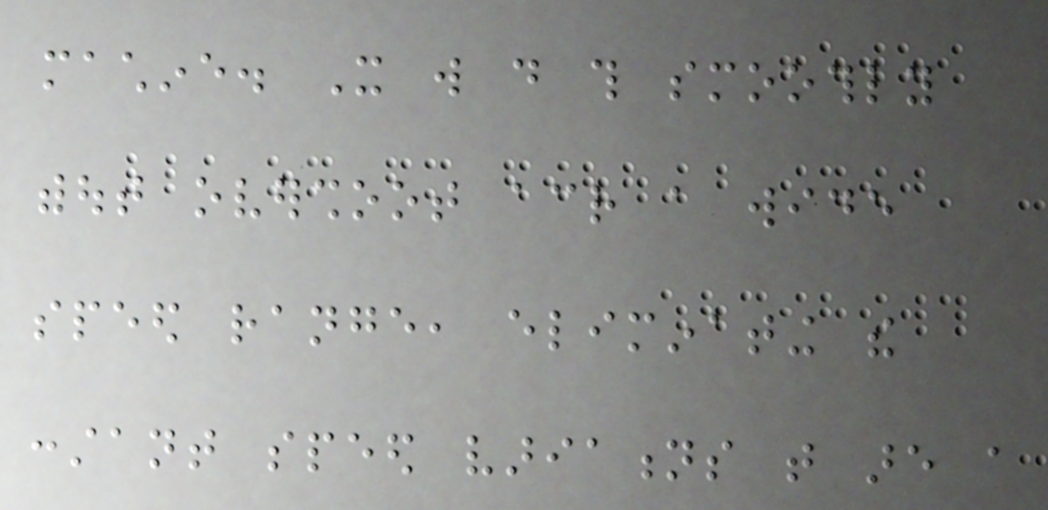machine. It will do this smoothly
without overshoot across a wide
speed range, eliminating the
constant speed variations that are a
